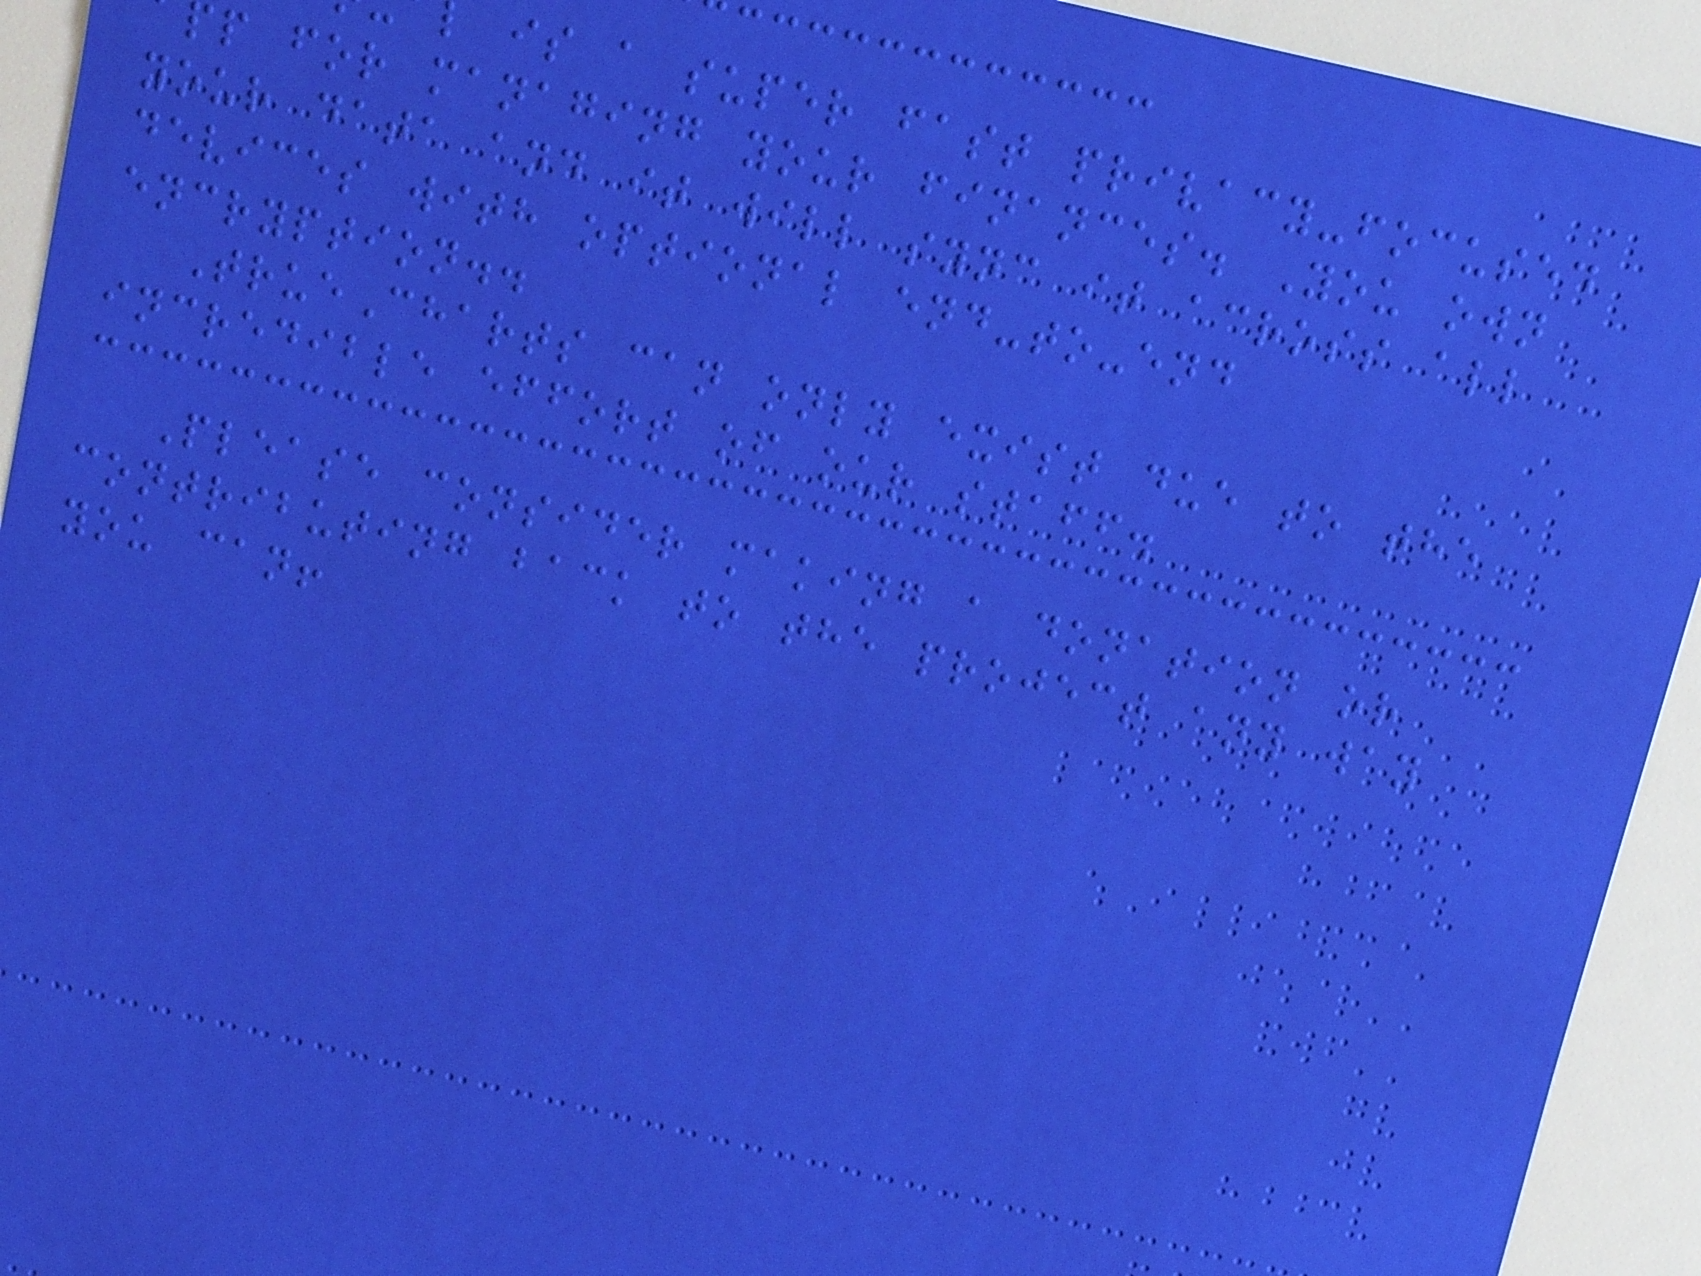is a super fast privacy-focused
pp for managing your finances. You own
your data and it will sync it across all
devices with optional end-to-end
encryption..
TrueCharts can only exist due to the
incredible effort of our staff.
Please consider making a donation or
contributing back to the project any way
you can!
